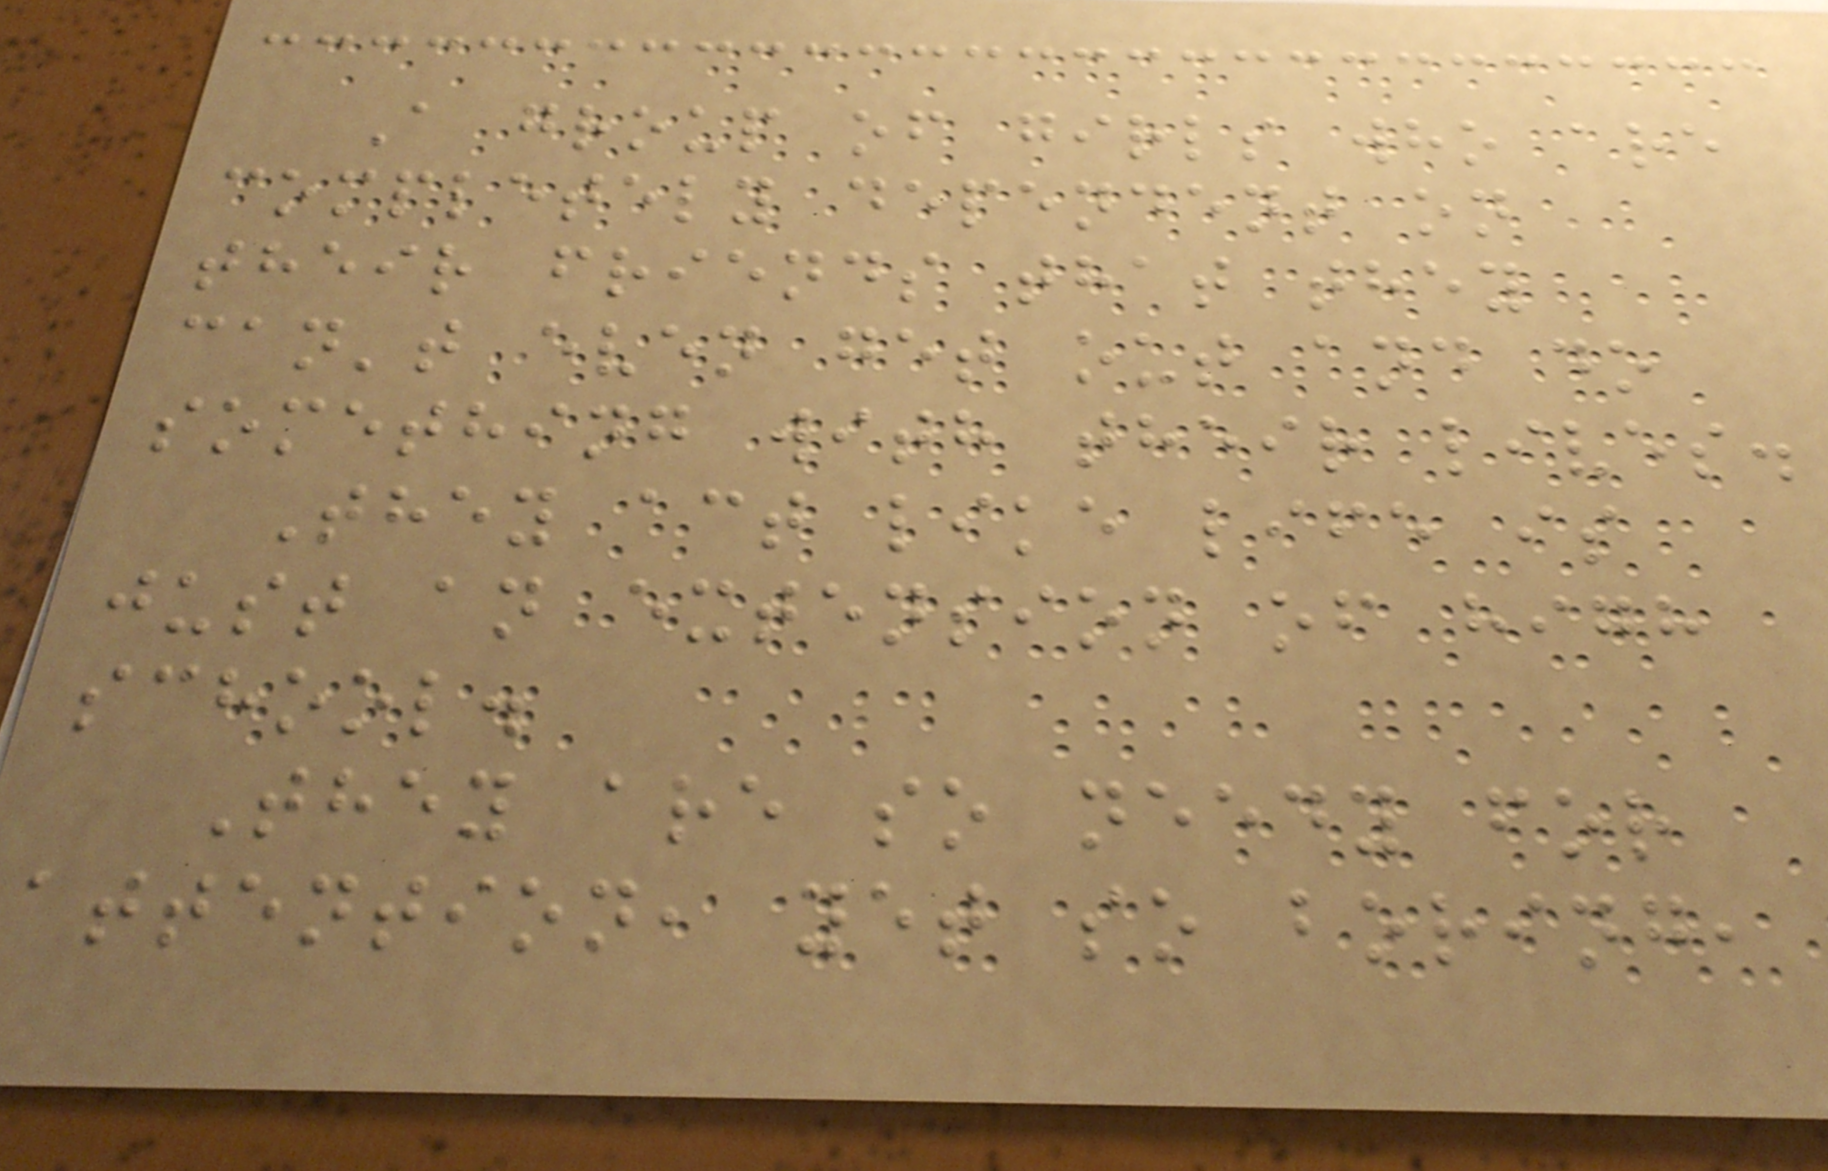A group of girls who are
completely dependent on
their friends that they
can't even get out and do
something with their lives.
They act like life is
just an extension of high
school.
They are so needy for
attention, yet so boring,
